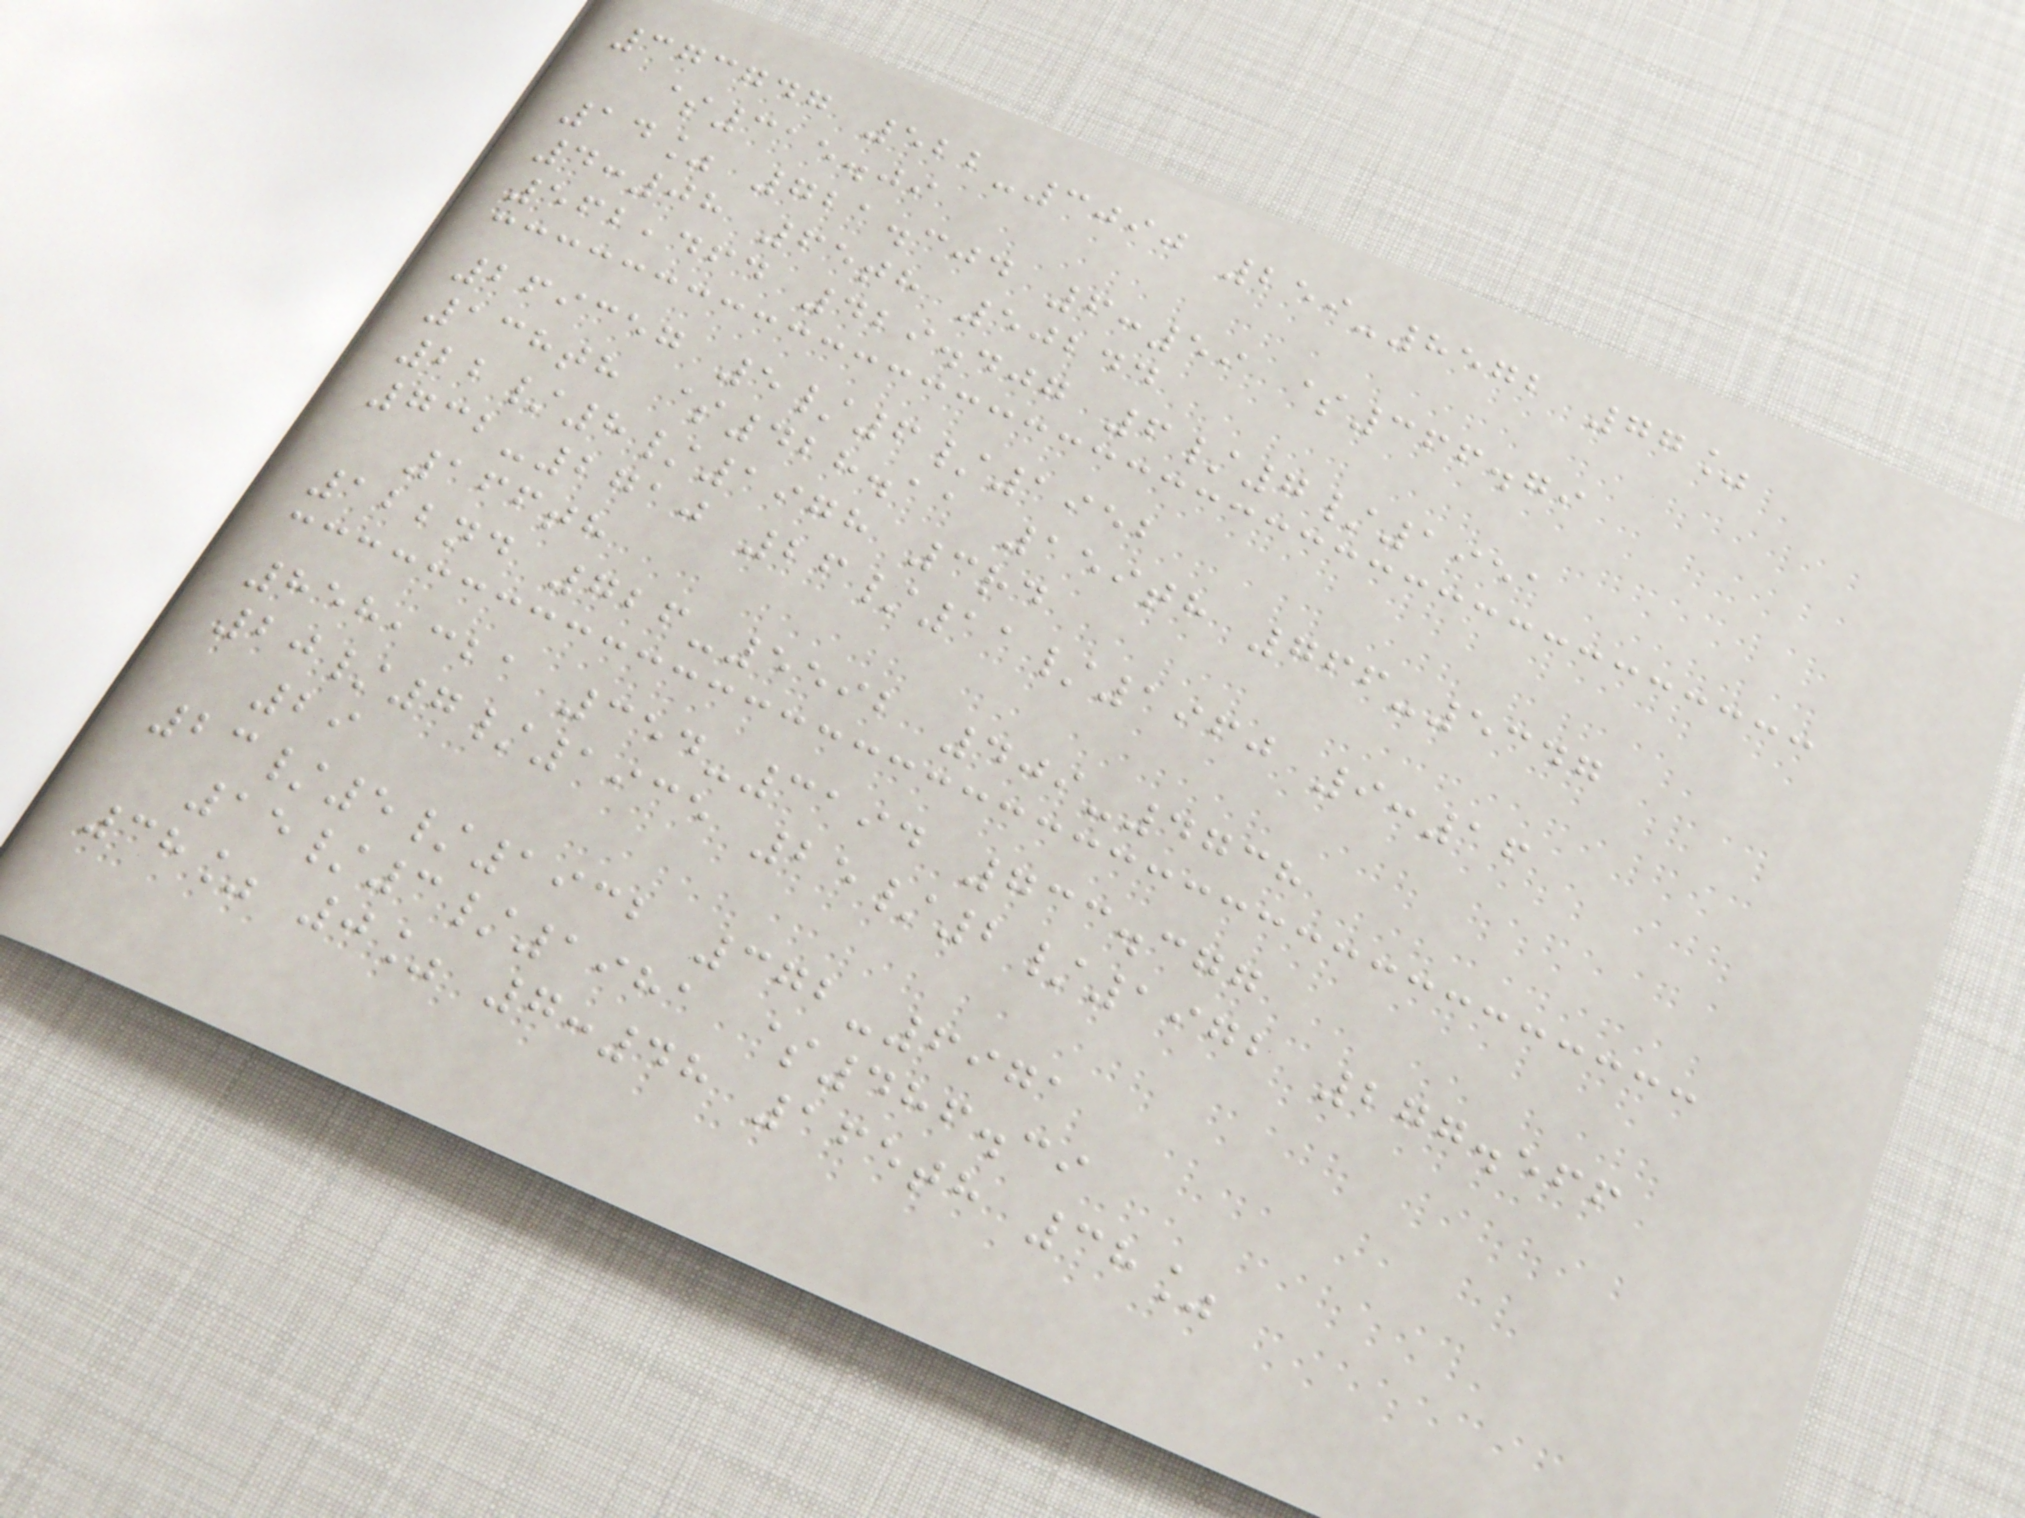373747 522-3090 259-8572 77%
$315.09
14% 721.304 6:59 $366.79
4:08 65th 50244
562,464 429.407 6/7/1951
269357 5/6/1952
138th $428.11 159th 766-5347
22/8/1978 3rd
732-2710 26/11/1960 9:16
166th
122nd 726-5592 409-4738
858,321 354-3194 733.377
20/7/1935 25/2/1972 277.566
29
23/5/1932 372-6971
15/3/1981 $486.39
38% 0% 7:48 165th 38%
